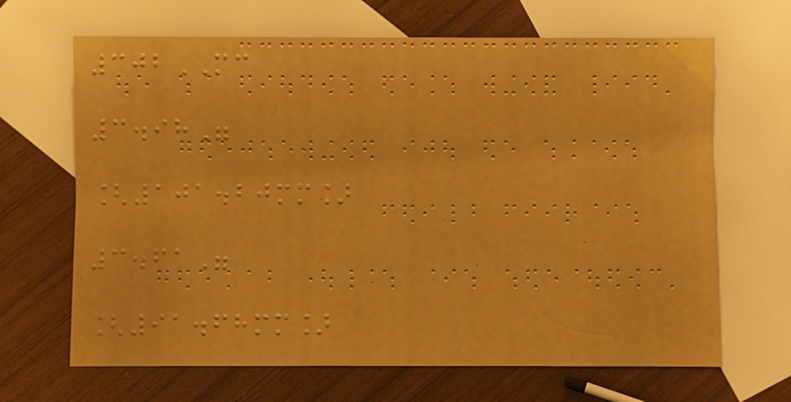302MC
3.98"
[101.20mm]
3.61"
[91.68mm]
